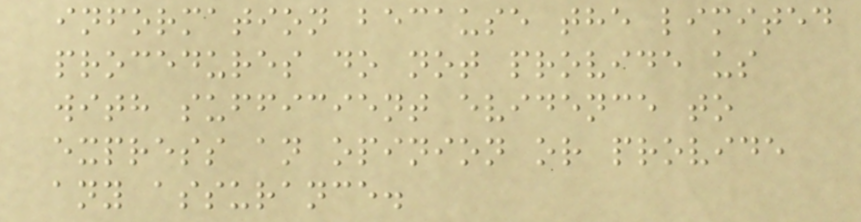information because the limited
procedures do not provide us
with sufficient evidence to
express an opinion or provide
any assurance.
